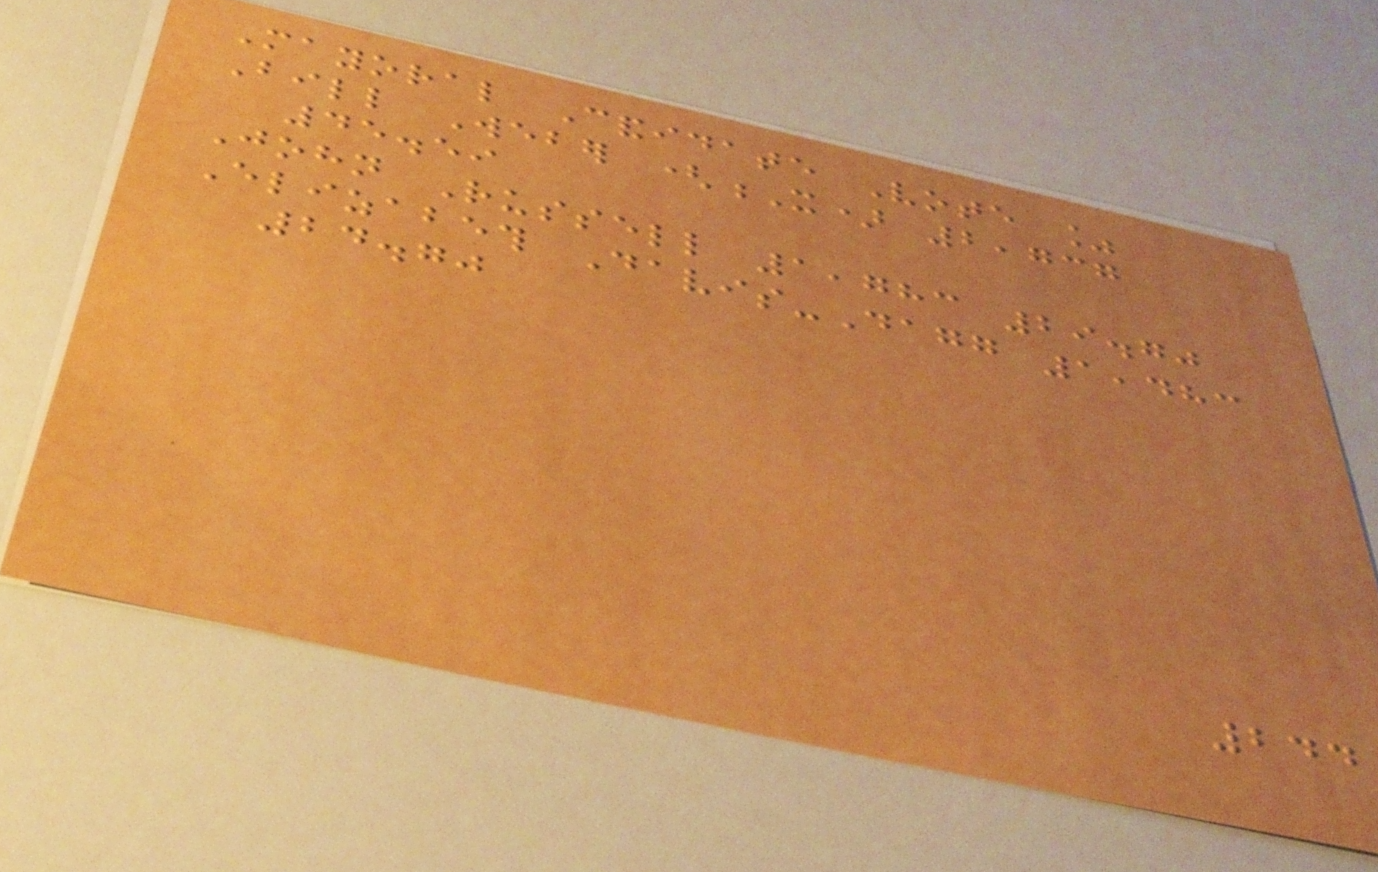Mayoral Candidate Vote %
Bill Weber (X) 2,737
45.59
John Russell 1,783 29.70
Elizabeth Davis-Dagg 1,483
24.70
244
